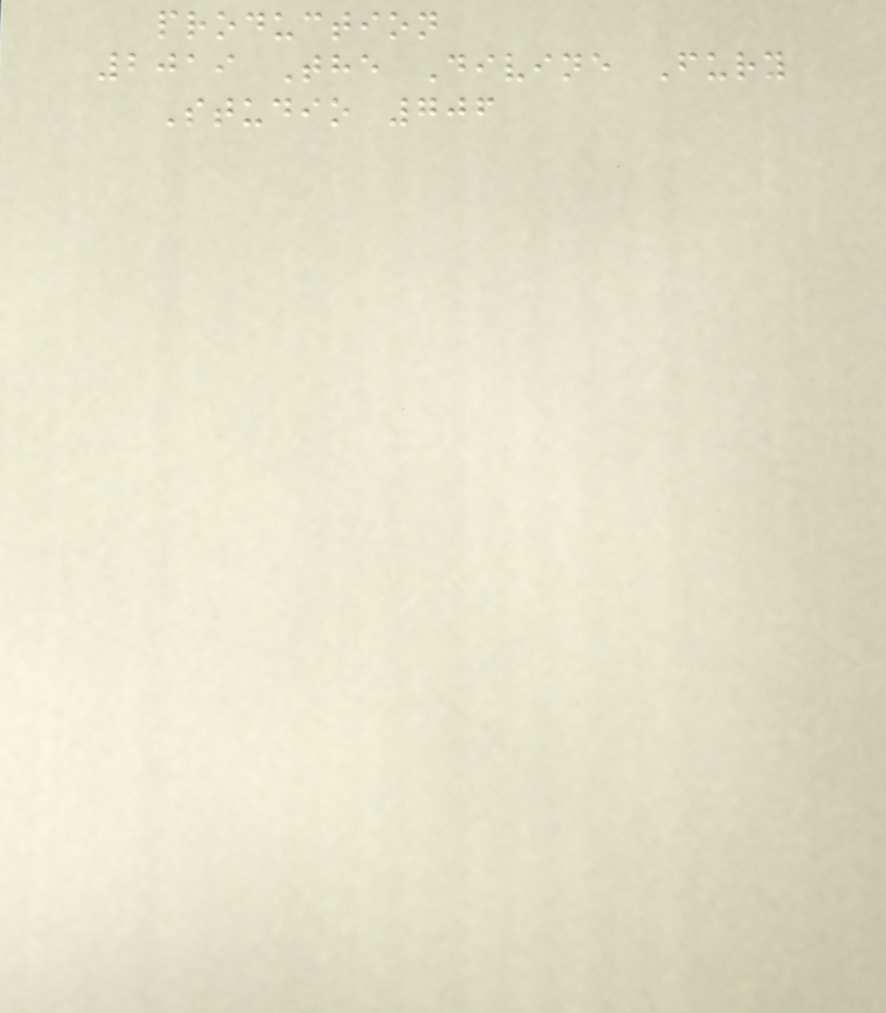production
2019 The Divine Fury
Studio 706
